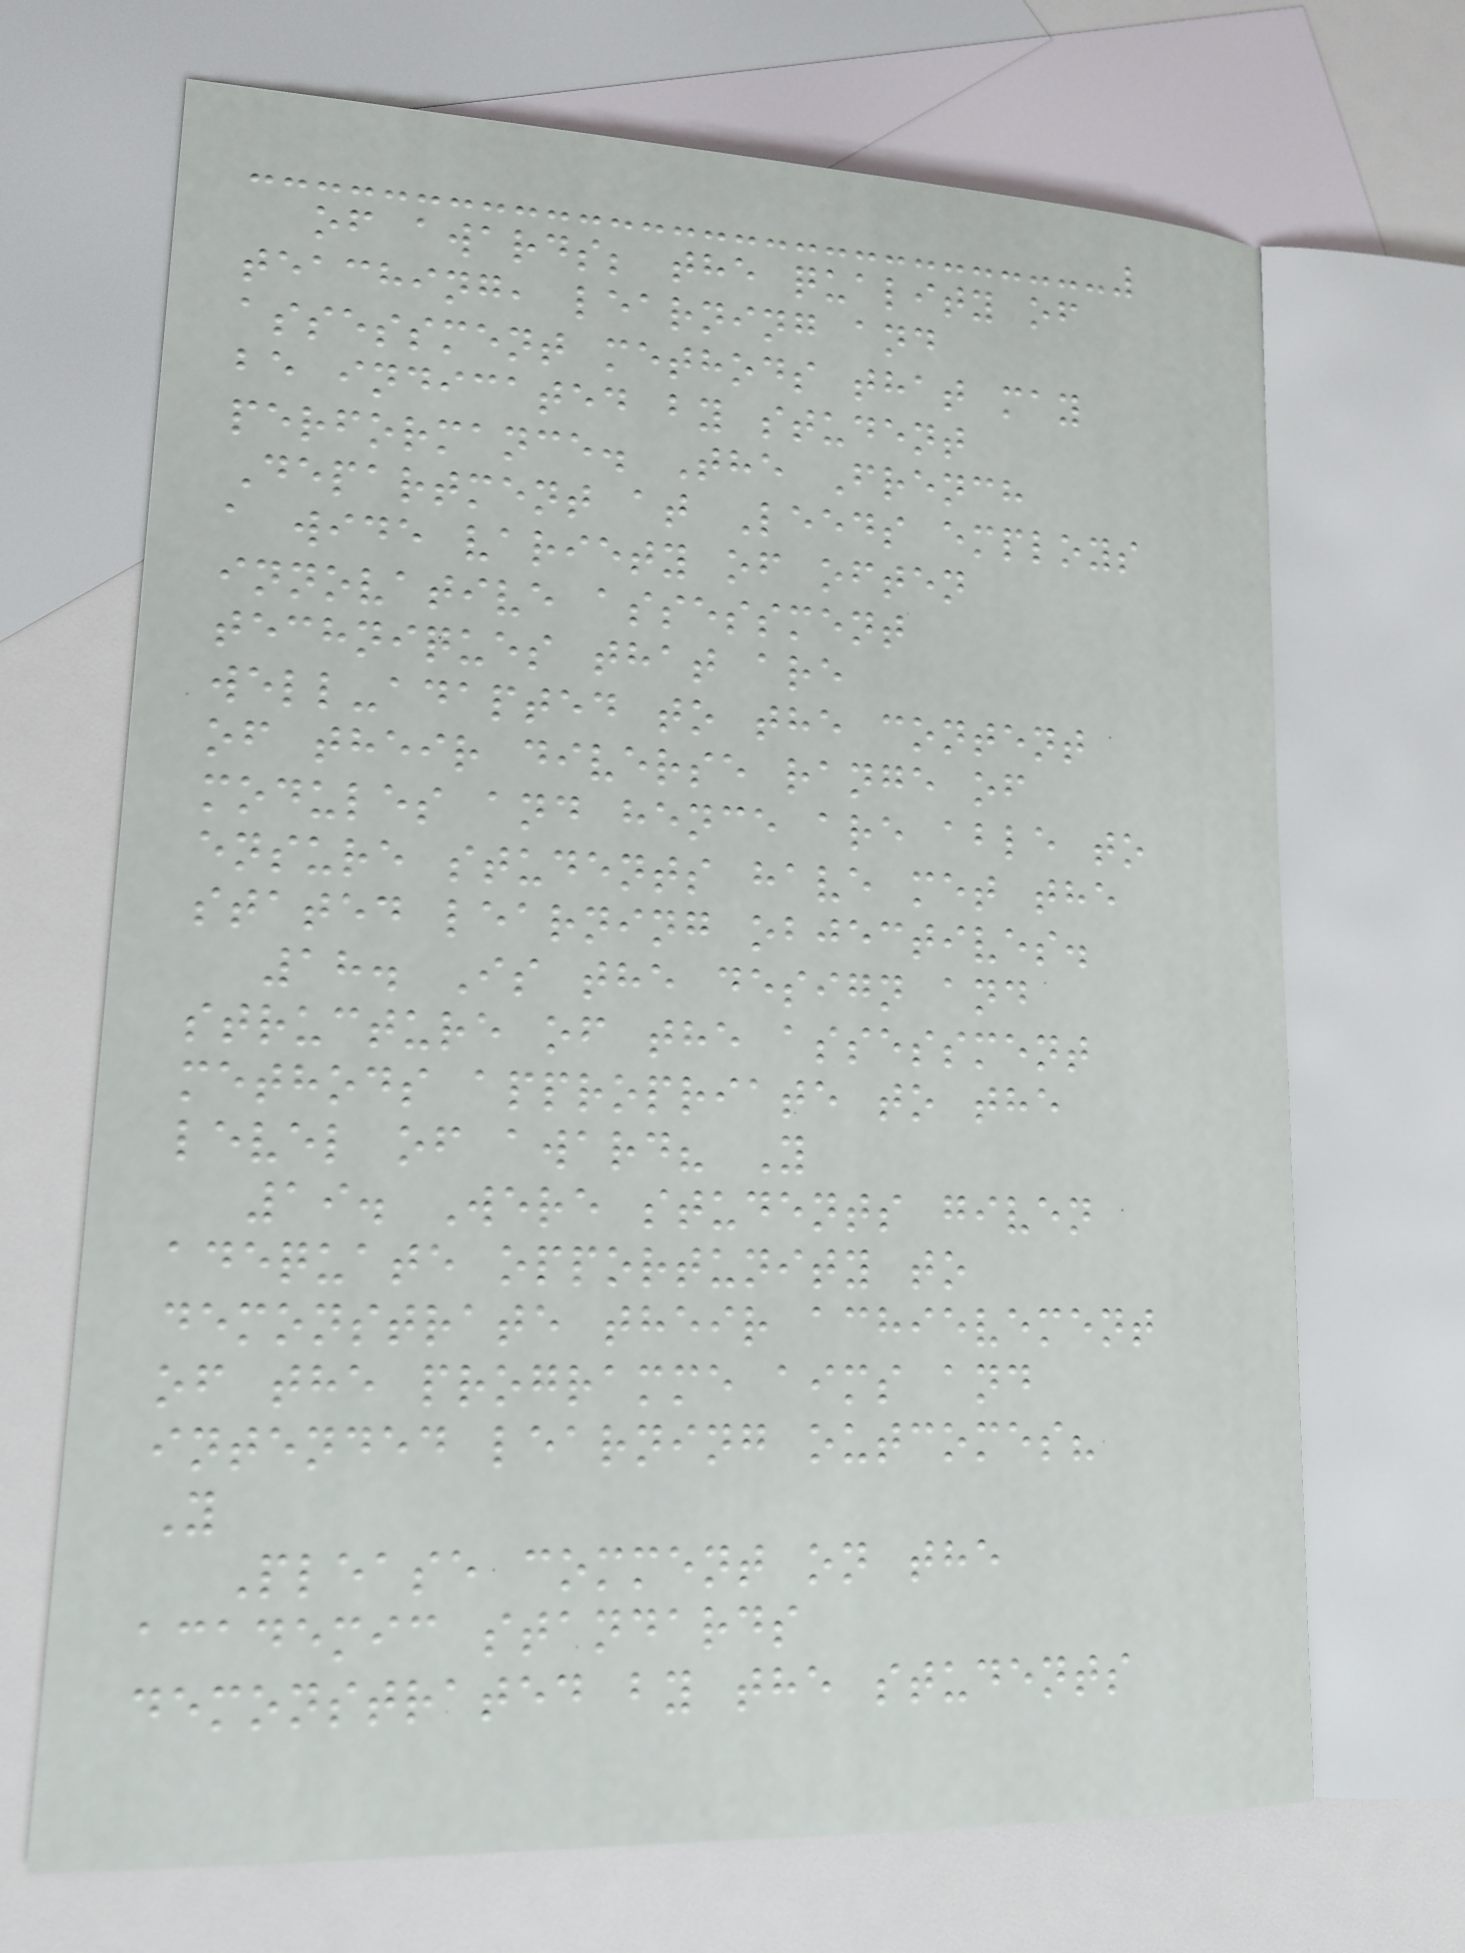of awards; the quality of
teaching, learning and
assessment methods that may
be indicated by student
performance. The French
Department at Leeds employs
a wide variety of often
innovative assessment
techniques that are
well-adapted to the content
of their diverse range of
modules and hence are able to
ensure students have met the
stated learning objectives.
18. Is the design and
structure of the assessment
methods appropriate to the
level of award? Y
19. Were students given
adequate opportunity to
demonstrate their achievement
of the programme aims and
intended learning outcomes?
Y
Please comment on the
academic standards
demonstrated by the students
